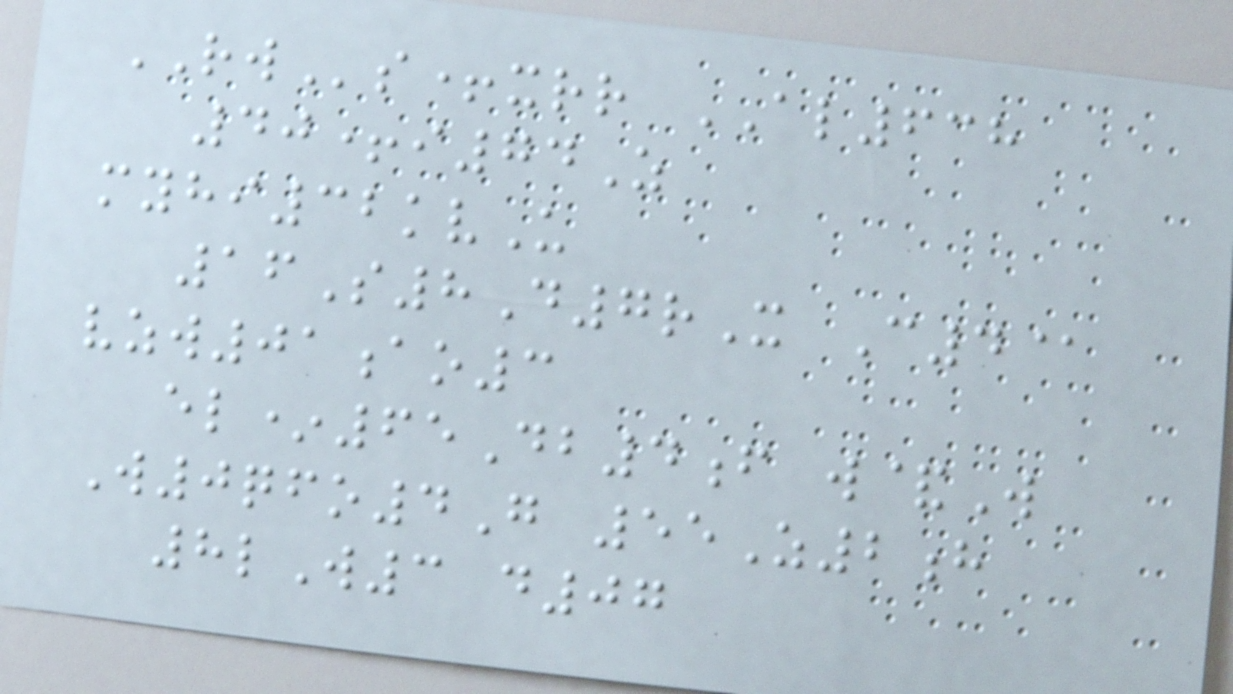RWs+xrr AL638
40+i74Z
myhi32kvU
16S8D7rX C4@
vzw01ao3
el*65Db4f w&W
W0qfo4G 55Z2h
8lW3 d07
